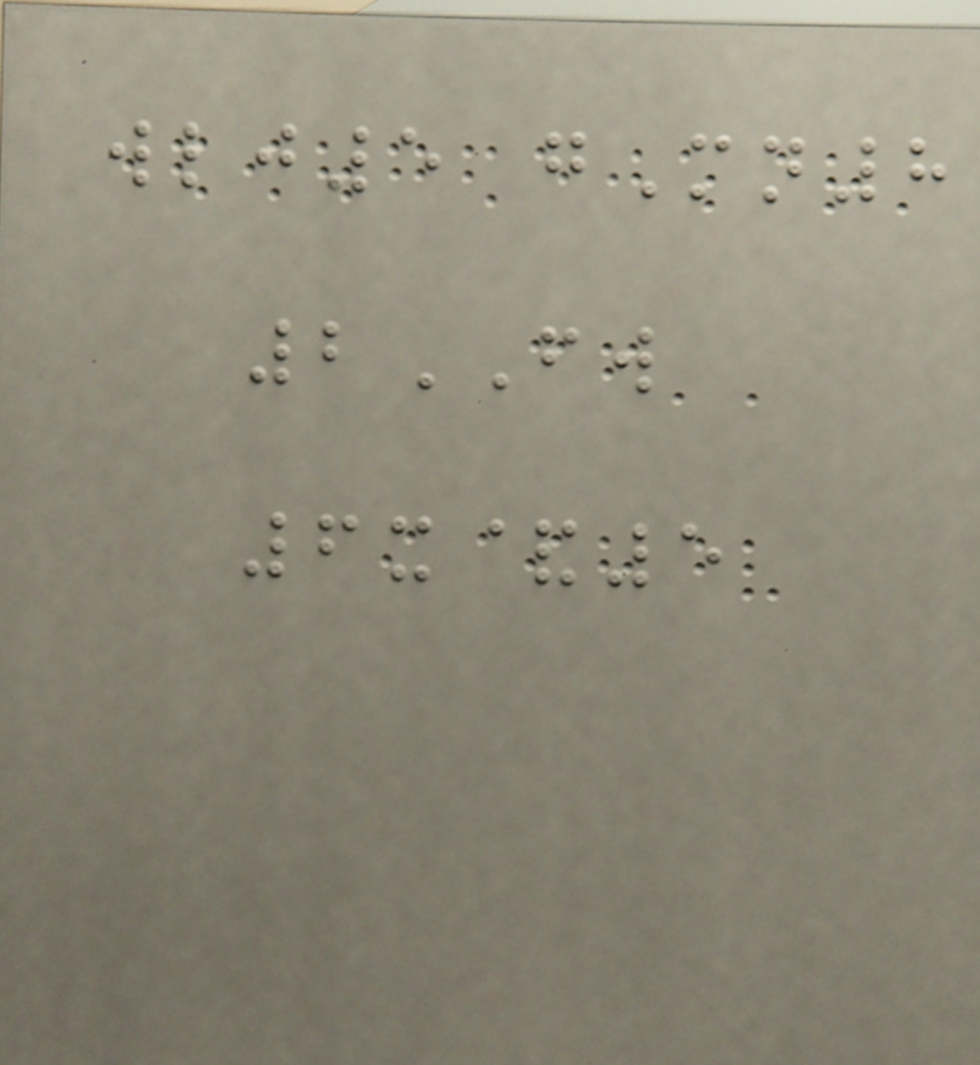wlj5 gMn8
2FW
6x&5
